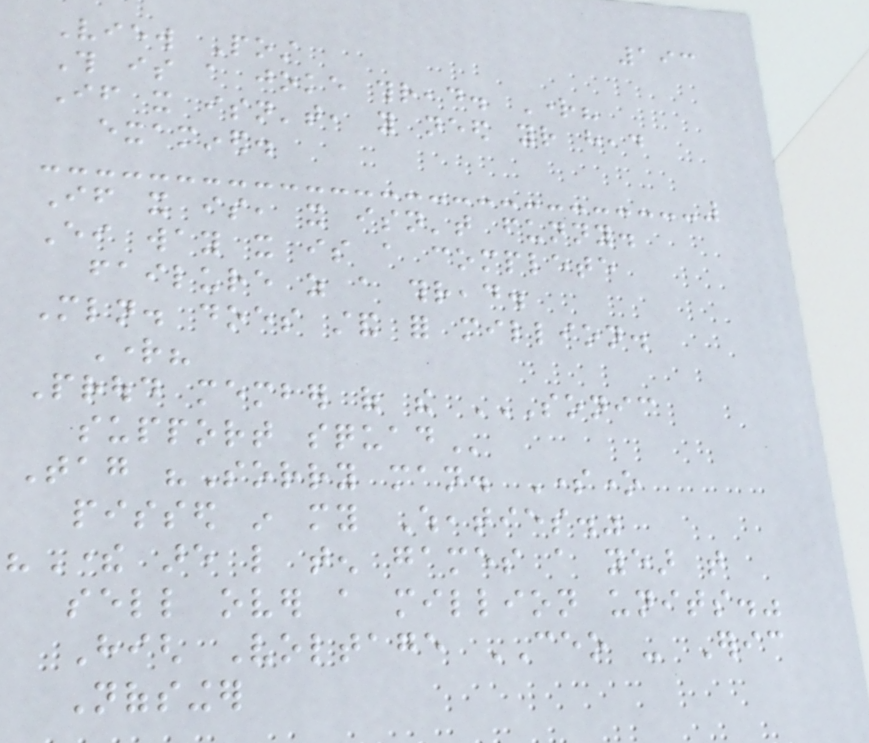193
View Post
This is a joke thread. Right?
If it isn't, you need your head
examined.
If it is, it isn't funny.
Either way it is a complete
failure as a thread.
Mln. does stand for million.
Right?
Proud member of the SONIC
SUPPORT SQUAD
Tag "Sorry man. Someone
pissed in my Wheaties."
"There are like ten games a year that
sell over a million units."
High Voltage CEO - Eric
Nofsinger
